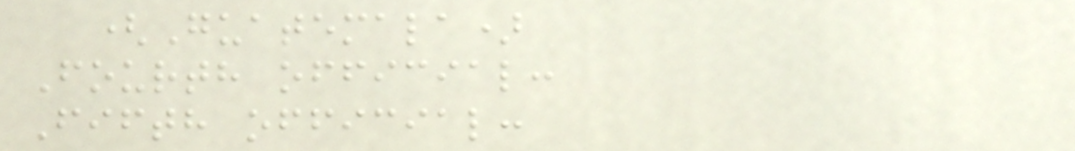(Guatemala)
Fourth official:
Fifth official:
